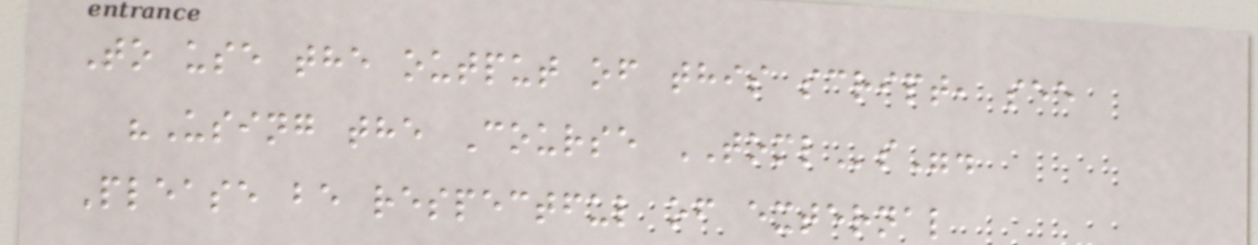To use the output of this script, see
"Using the Course TOMLs".
Please be respectful of external
